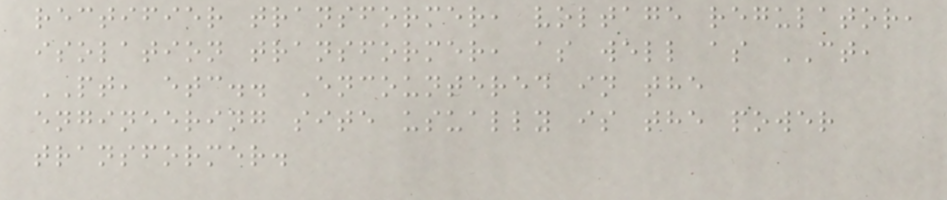rectifier transformer, voltage regulator,
isolation transformer, as well as CT,
PT, etc.. Encountered in the
engineering site usually is the power
transformer.
